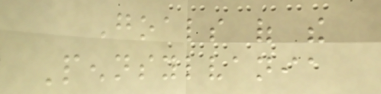Goals of the
Pennsylvania
